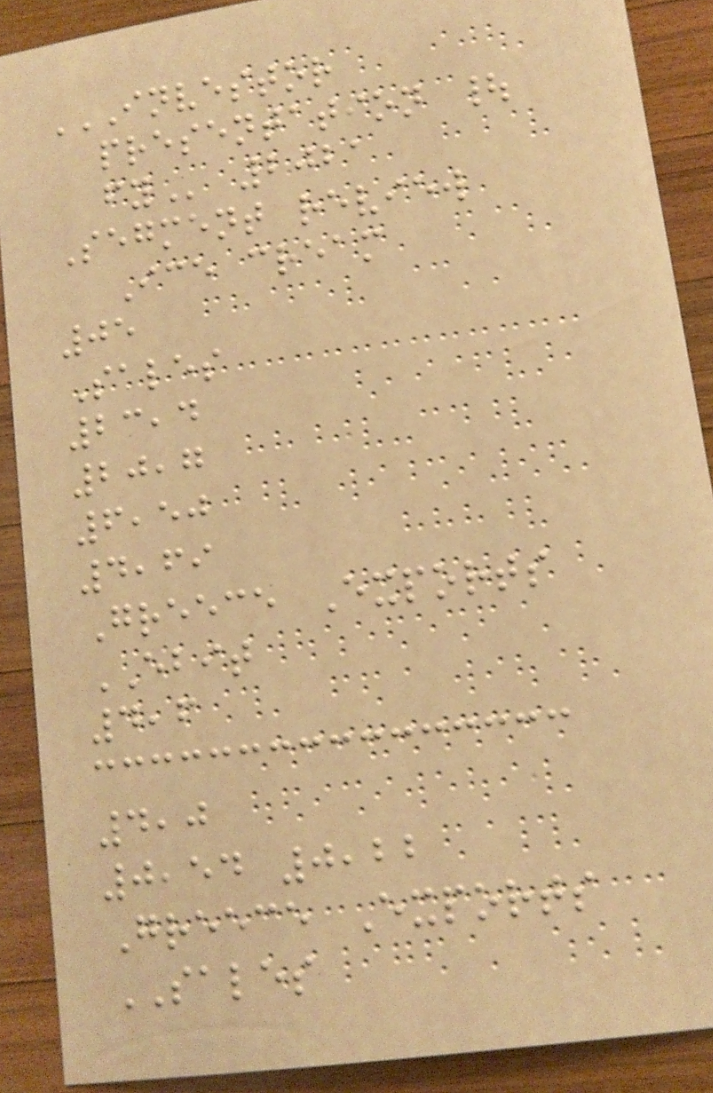INVESTOR
PRESENTATION |
FY 2021
Segment review
Ice cream
05
Sales
23,4
20,7
6,50
4,69
Greece Exports
EBIT
4,6
4,0
0,54 0,22
Greece Exports
SALES
